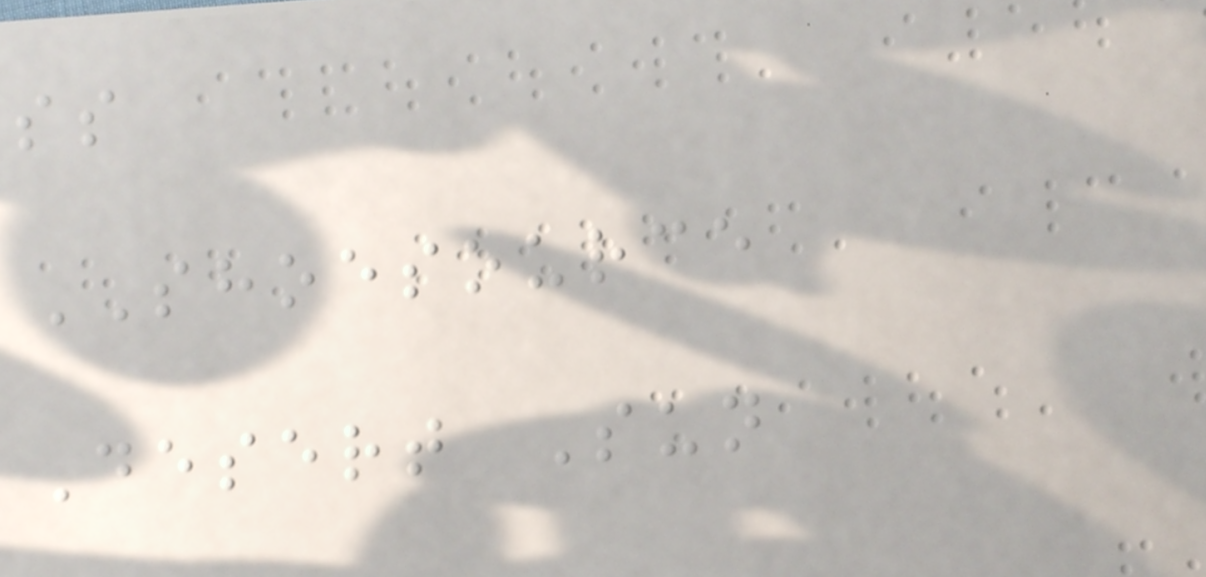ss
SHOESOURCE
Desert Sun
